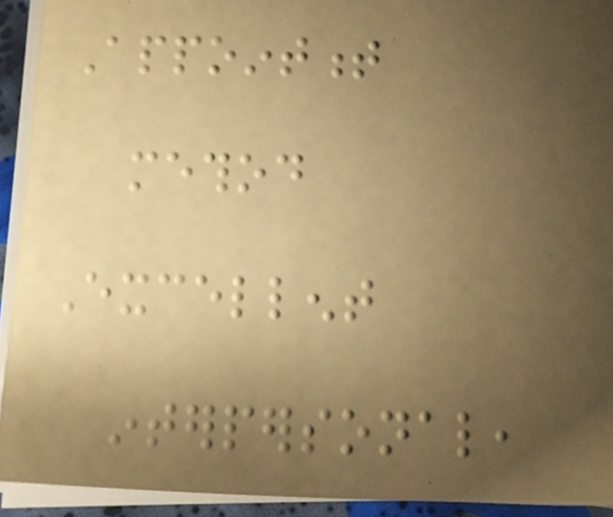Appointment
method
Excellent
interpersonal,
